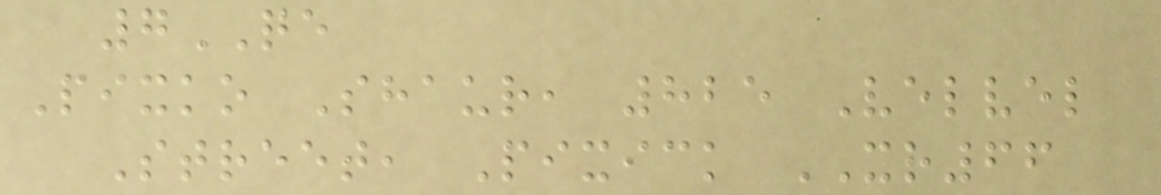7QE
Pixko Shaur, 825 Velvel
Street, Pixick XR66
